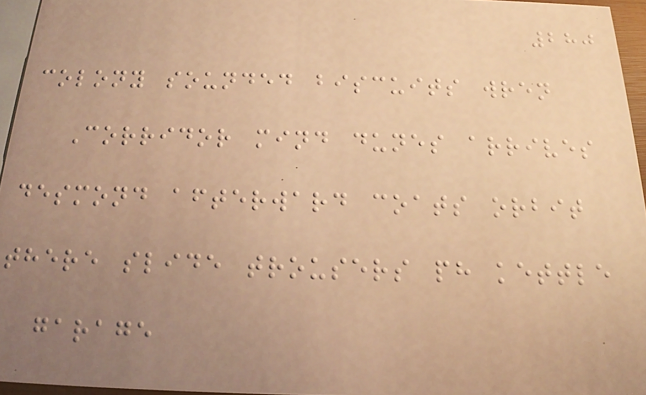280
colony sounded biscuits wren
Corridor mind dunes arrives
desmond afterward coats orbit
there slide trousers ph kettle
garage
